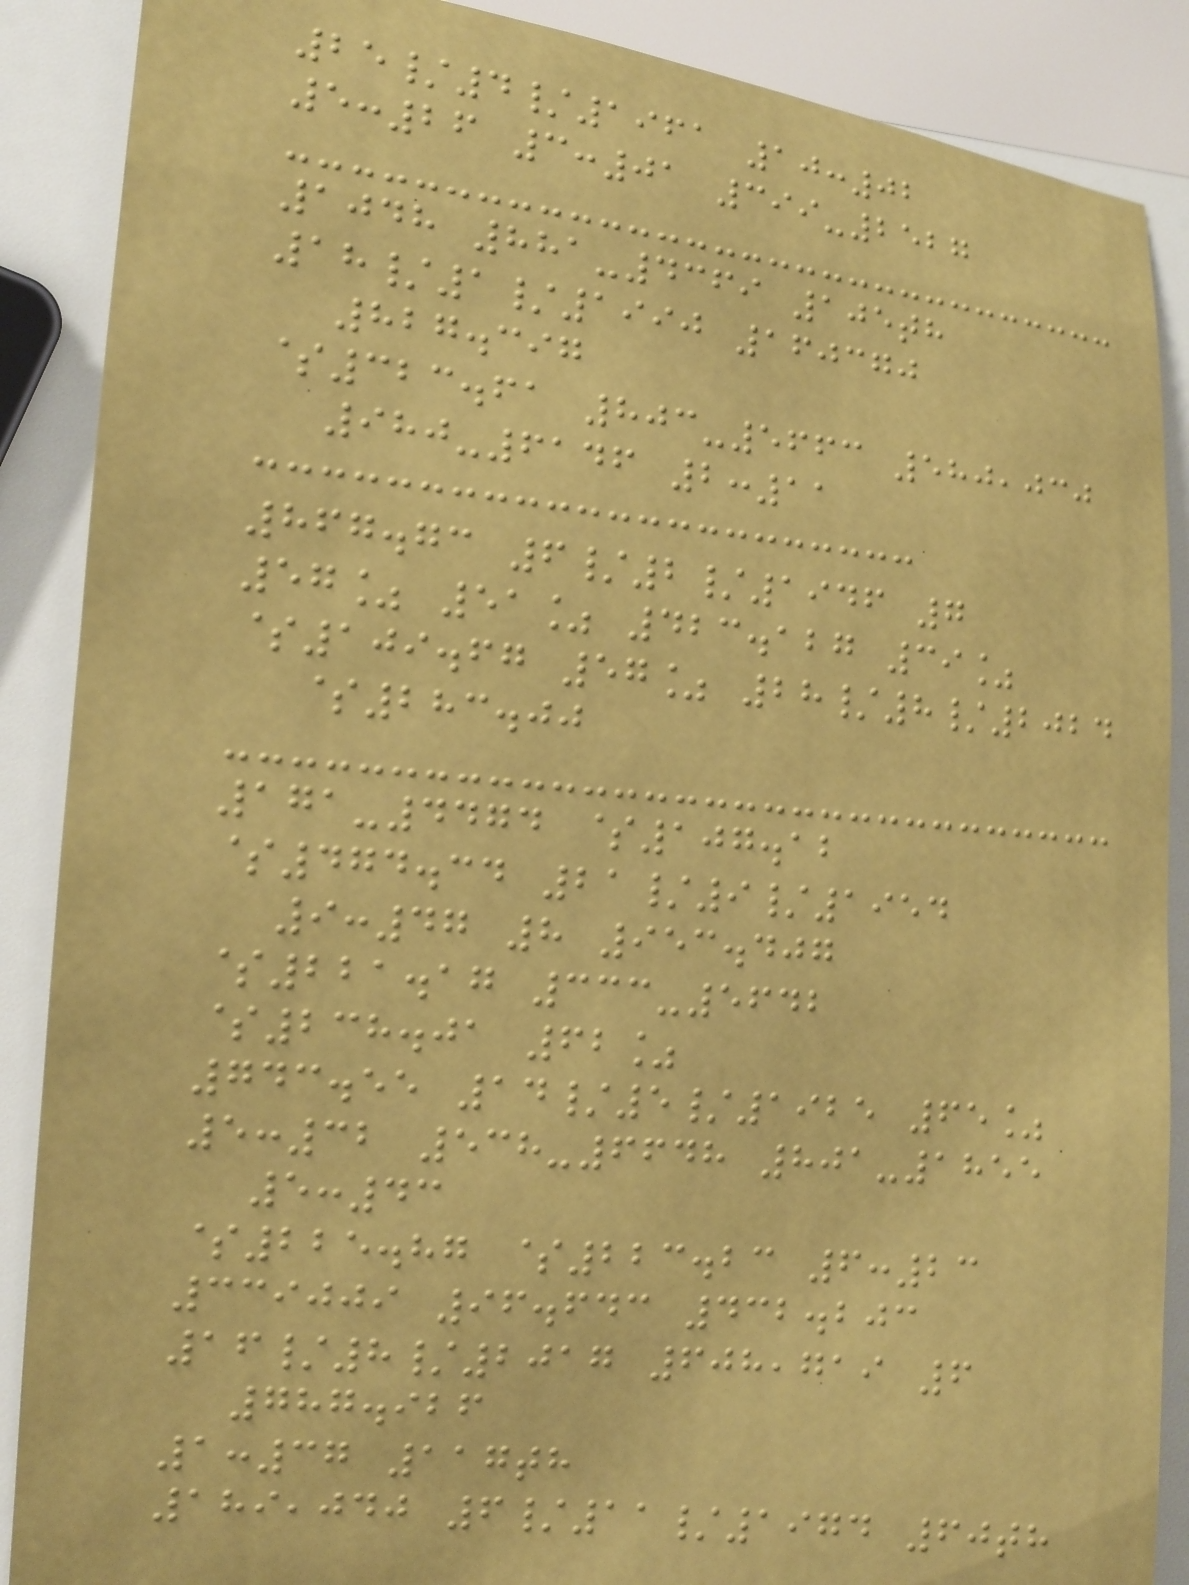25/4/1961 10:02
5:26 3:01 399-2527
1048 881-4369 105th
18/1/1990 160370
827.397
$323.61 803-5663 580,030
980-6146 2:11
867.73 6/2/1946 7
57% 51% 423.127 39%
$109.67 57% 28/8/2024
$283.00
171-4474 $107.12
$474.34 21/9/1954
9:47 8 953.407
$221.17 333-5642
$238.01 62%
743.55 14/5/1925 65%
5:32 538-6648 801-1855
5:43
$225.87 $223.23 6:23
339009 96.643 432.203
16/8/2017 608,719 6
787.926
1:37 117th
189,040 6/11/1974 60th
